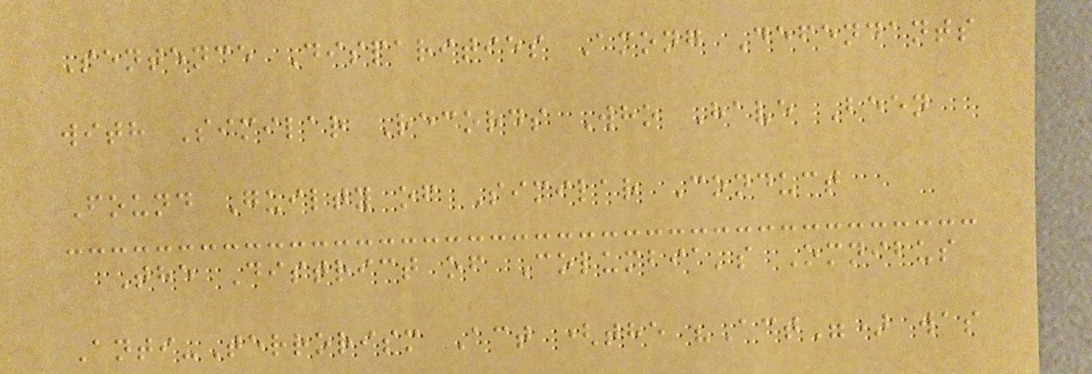Sentence Disparities Among Defendants
with Similar Records Who Have Been
Found Guilty of Similar Conduct
The District of Columbia's Omnibus
Anti-Terrorism Act (the "Act") was
